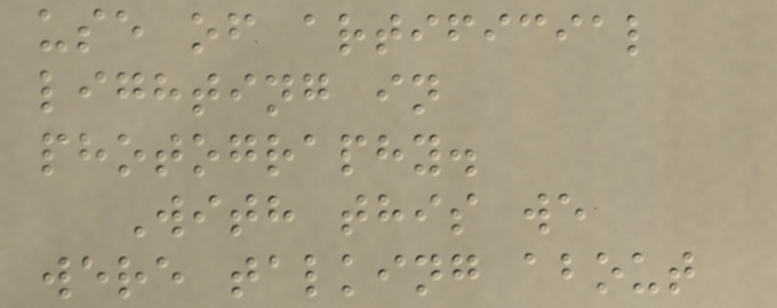use of artificial
lighting in
photography.
With this we
were talking about
